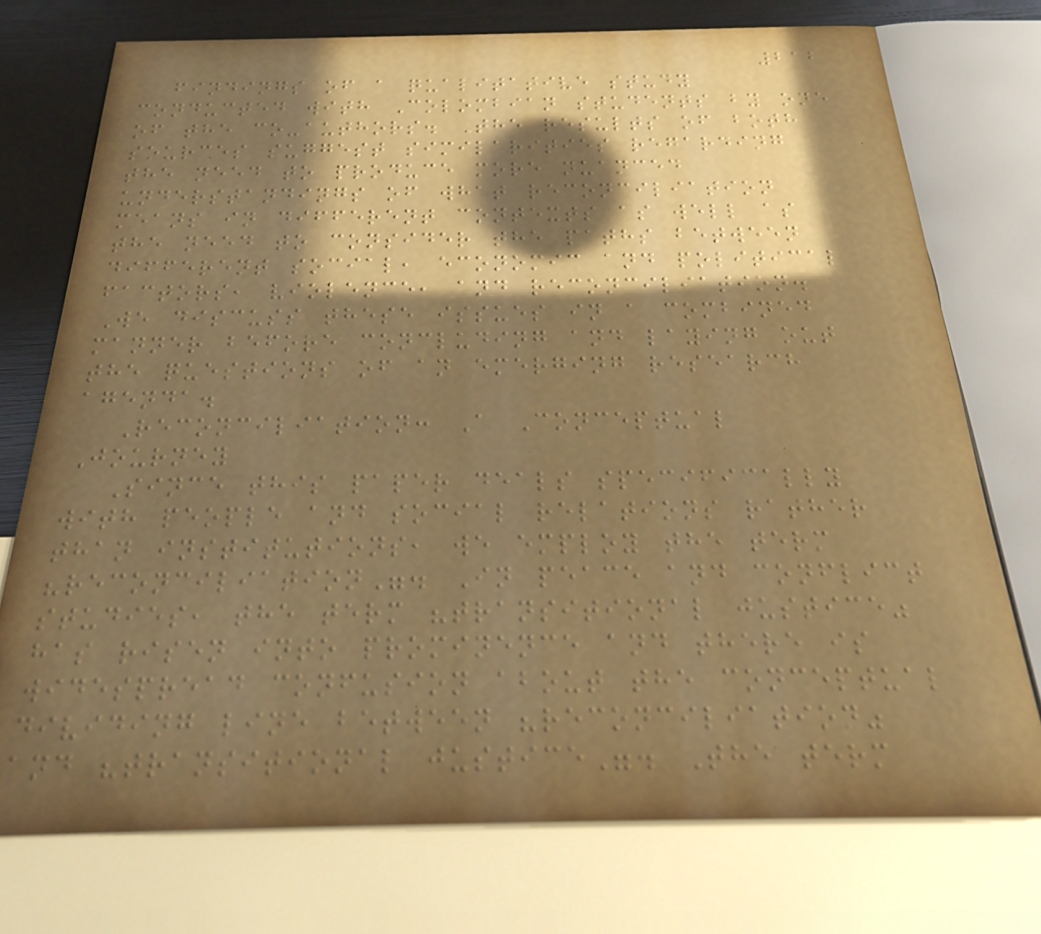212
findings of a qualitative study
conducted with Colombian students by one
of the co-authors. The results of both
sources suggest similarities regarding
the need to produce more nuanced
understandings of what reconciliation
means in different contexts as well as
the need to consider the paths between
different social, economic and political
factors, violence, and reconciliation.
We discuss these issues in a combined
manner before concluding and laying out
the questions of an emerging research
agenda.
Reconciliation: A Conceptual
Journey
Since this paper deals specifically
with people and social relations rather
than institutions, we employ the term
"reconciliation". In peace and conflict
studies, the term "transitional justice"
has risen into prominence and there is
widespread confusion about the conceptual
dividing line between "reconciliation"
and "transitional justice". The term
